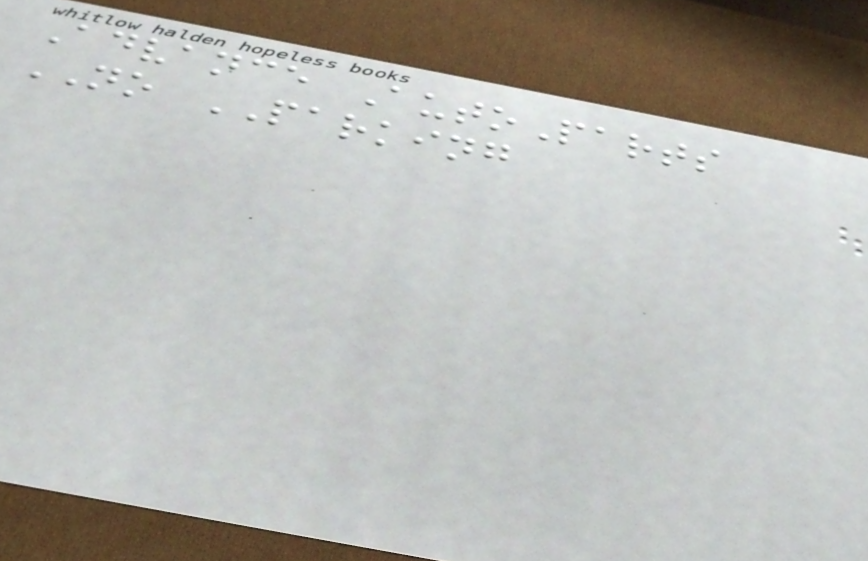Advance AutoParts
NO PARKING
